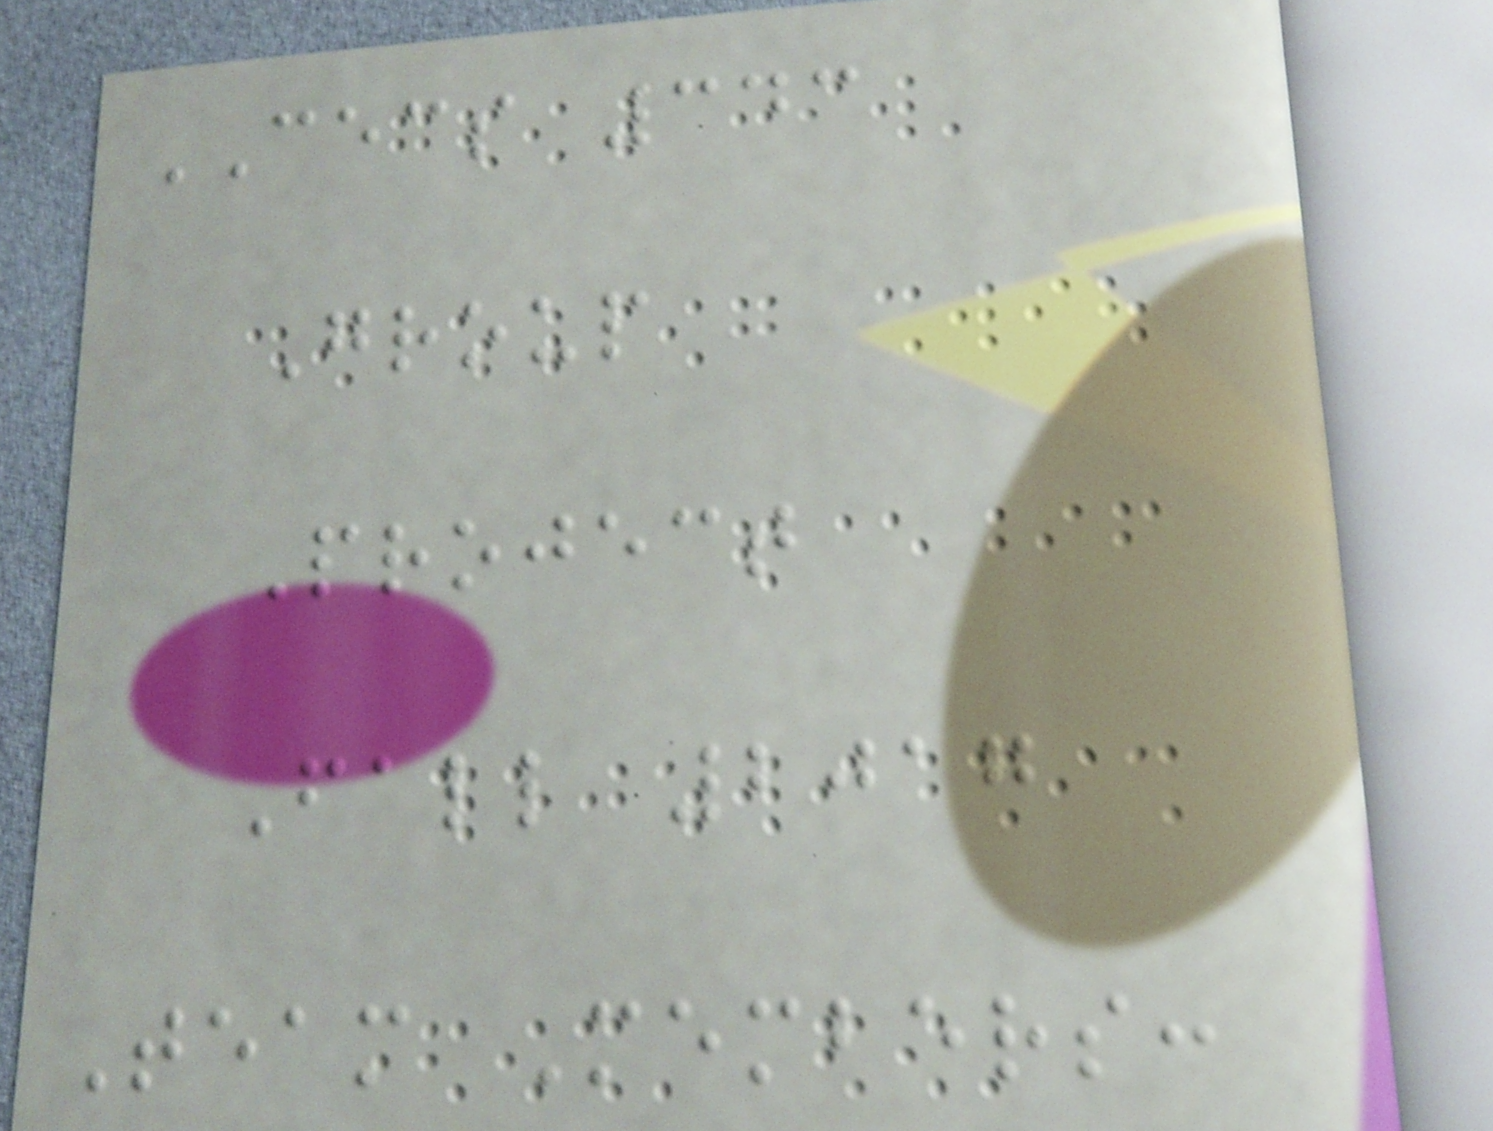CECS 343
Group
Project
Fall 2017
Team Members:
